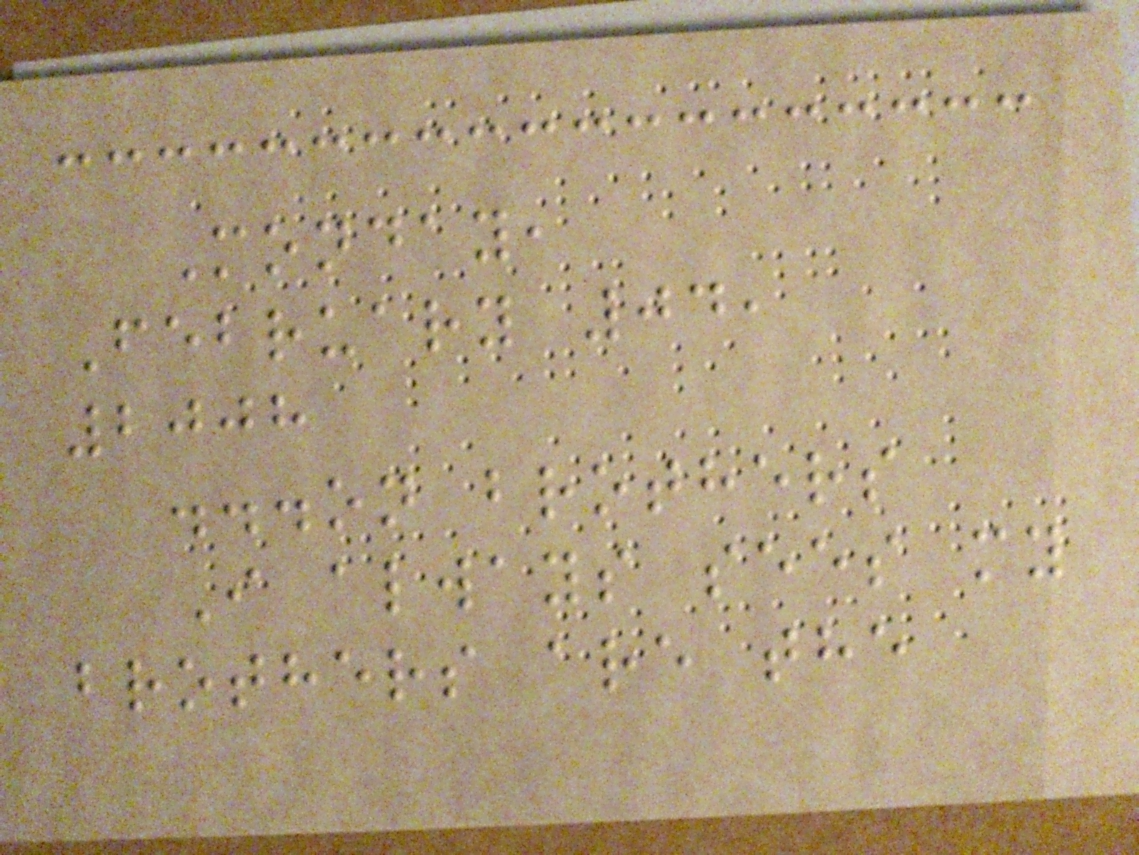Monday,
February 04,
2008
...on brothers
I always sees my
brothers are the
